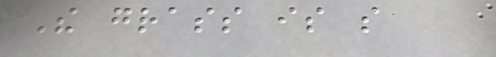The grass is so
